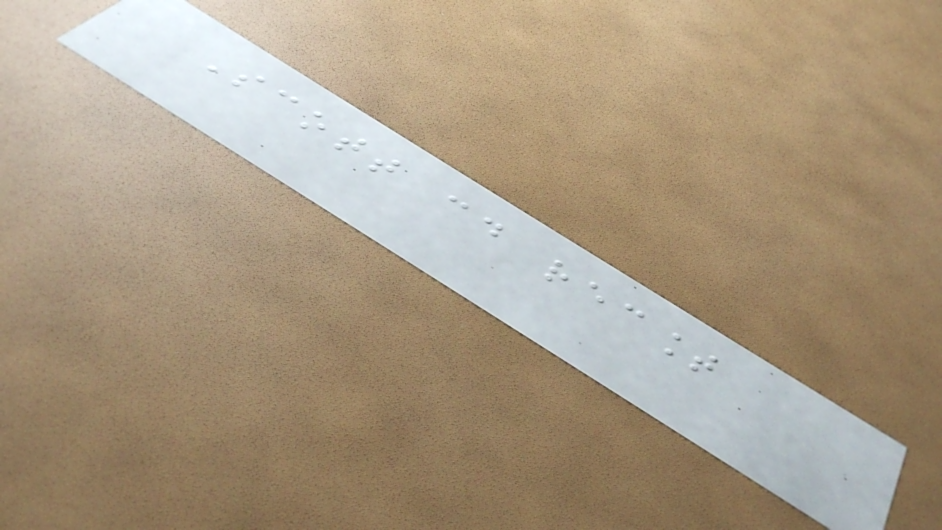Scott could recount
